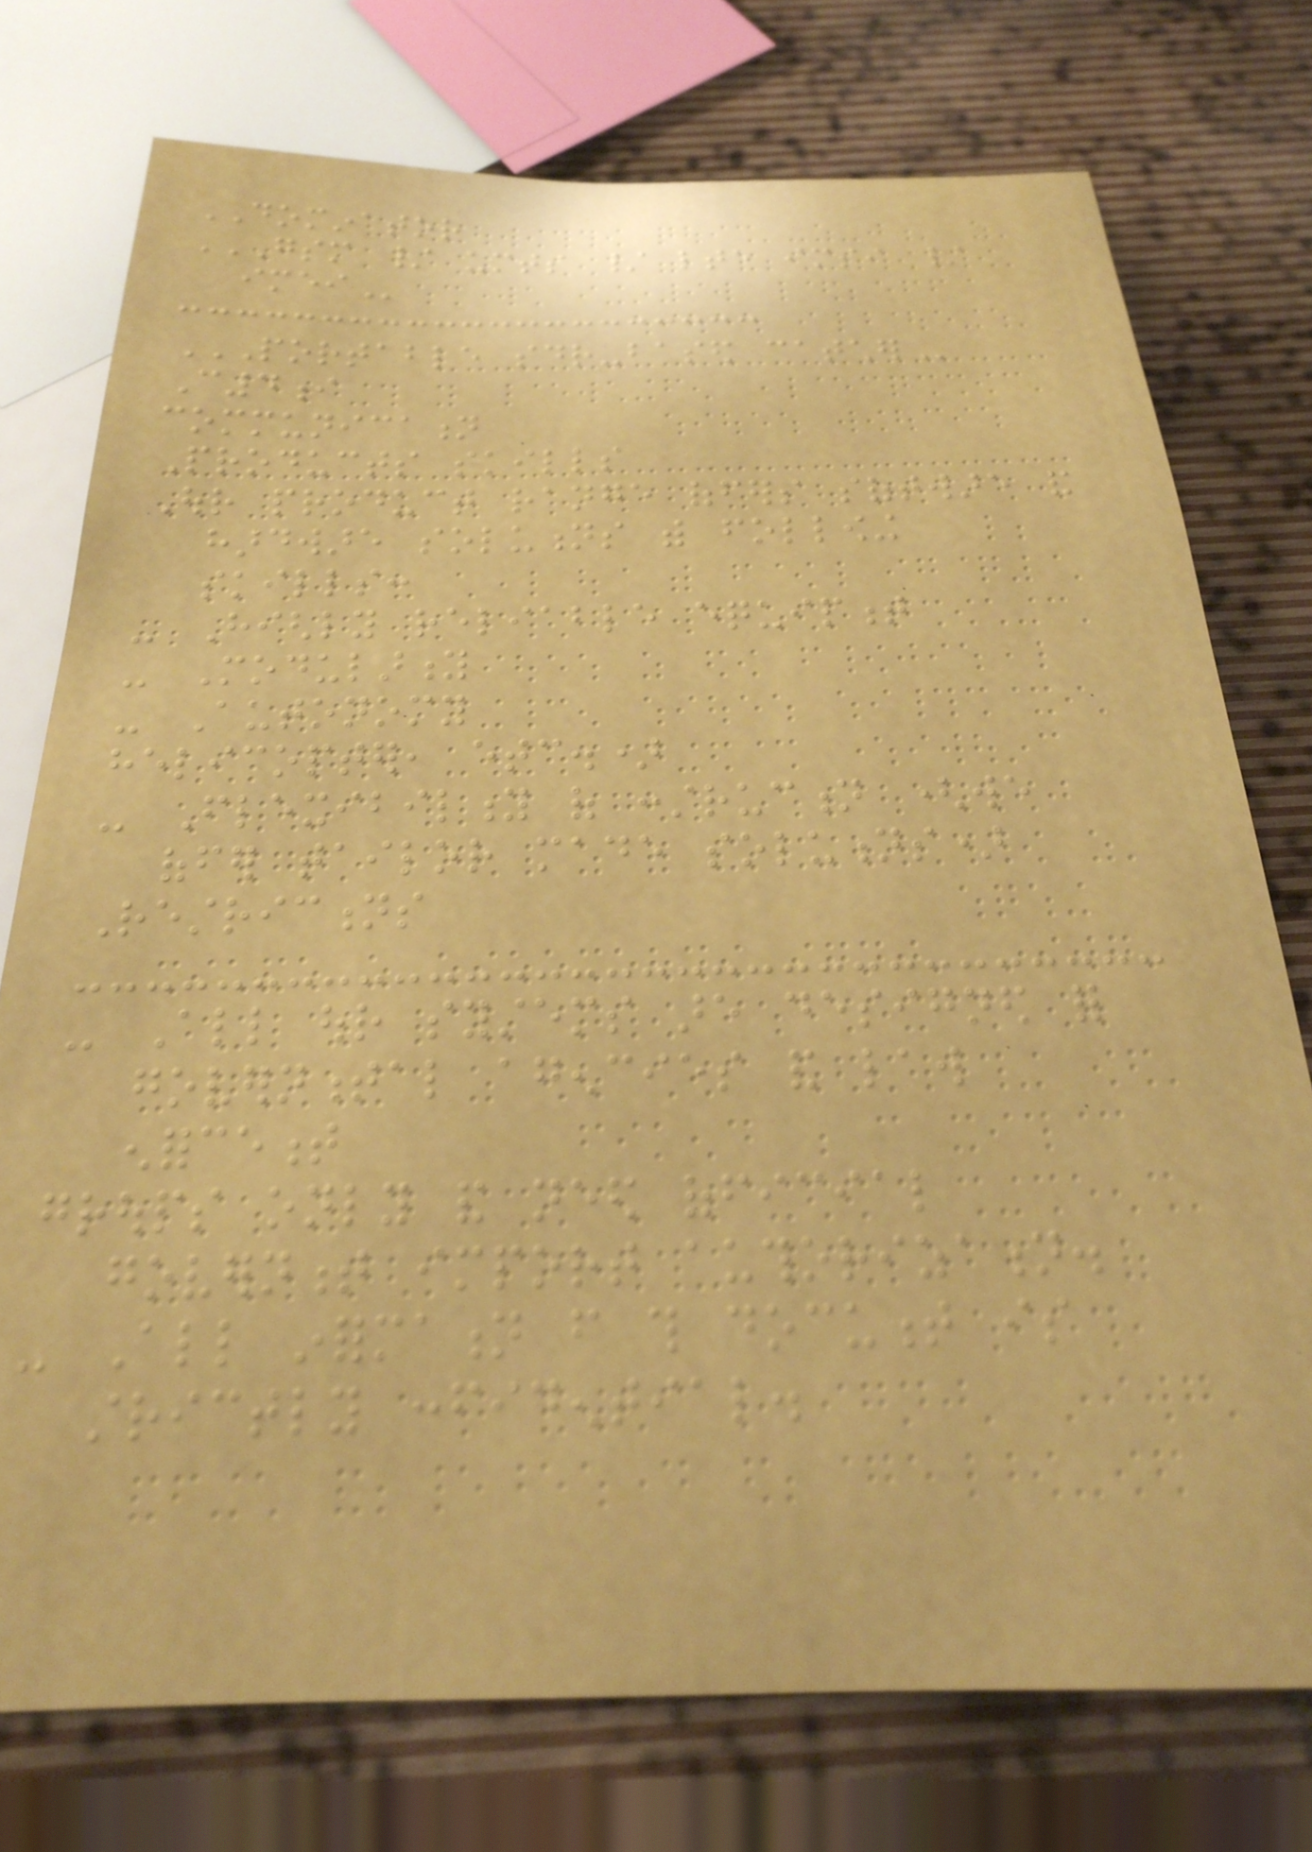DOMINATOR
GSM / UMTS / LTE IMSI /
IMEI
PORTABLE SDR-BASED CATCHER
C4i
communication
Products skills
Our product range offers software and
hardware solutions with following
skills:
- Highly reliable equipment
- Modularity
- Autonomy
helicopter, etc.)
- Flexibility of construction (we
offer tailor made solutions)
Restrictions
- All our systems are designed for
governmental agencies and law
enforcement
groups only and need official
government import authorization.
- All information from this document is
strictly confidential.
